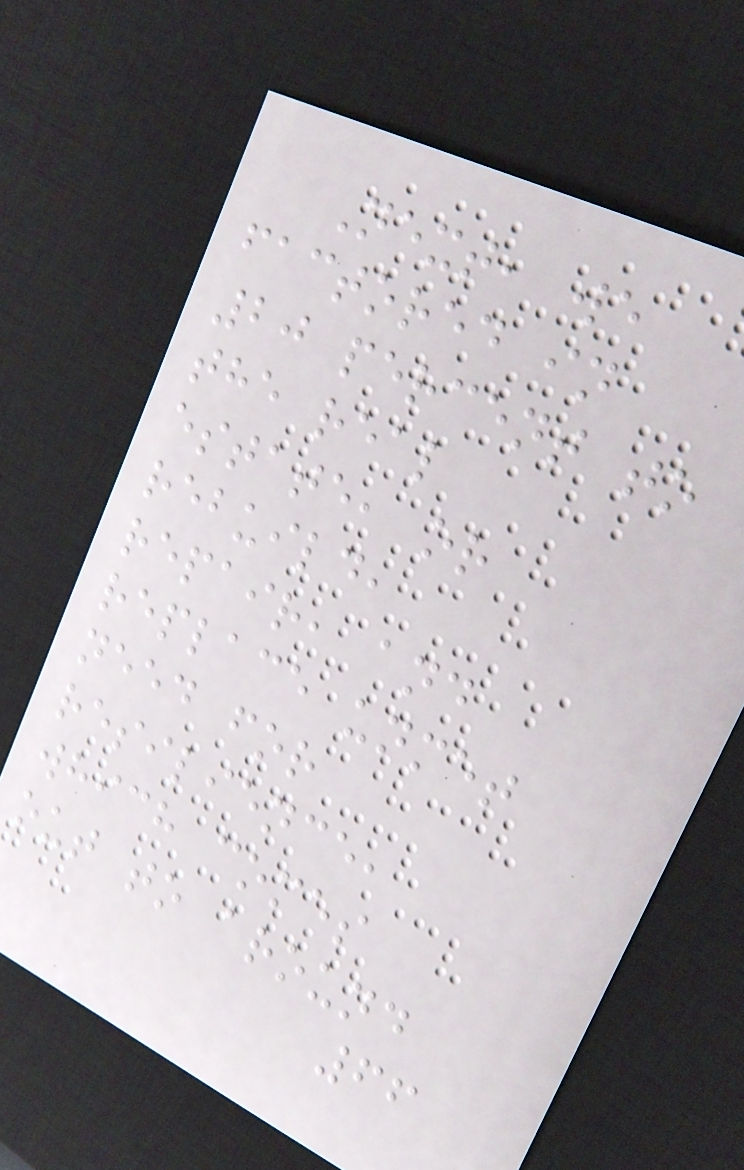Next, we
factored in
20 percent to
the real
estate, or
rebuild,
repair, and
replace unmet
need for
resilience,
which comes
out to around
66
